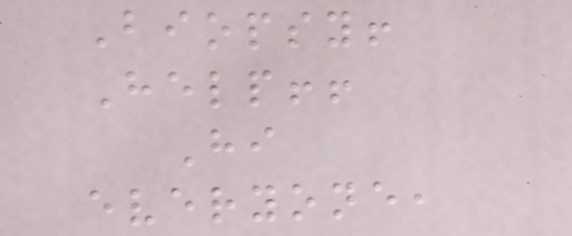Biopsy!
Help!!
Hi
everyone,
